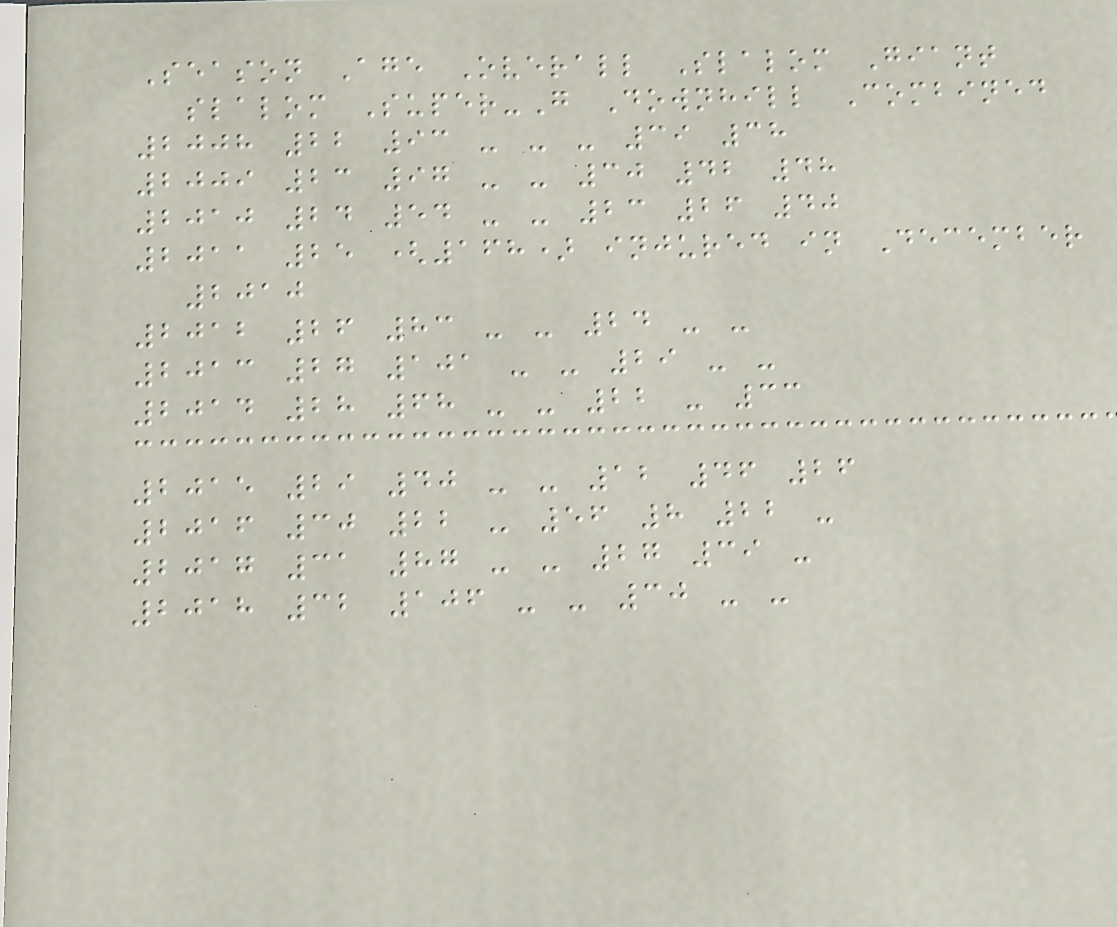Season Age Overall Slalom Giant
slalom Super-G Downhill Combined
2008 22 93 - - - 39 38
2009 23 97 - - 30 42 48
2010 24 54 - - 23 26 40
2011 25 (168) injured in December
2010
2012 26 83 - - 24 - -
2013 27 101 - - 29 - -
2014 28 68 - - 22 - 33
2015 29 40 - - 12 46 26
2016 30 22 - 56 8 22 -
2017 31 87 - - 27 39 -
2018 32 106 - - 30 - -
